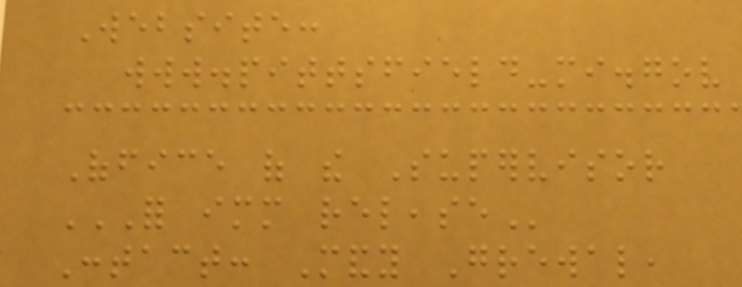Website:
www.pittsfield-mi.gov
Office of the Supervisor
FOR IMMEDIATE RELEASE
Contact: Mandy Grewal,
